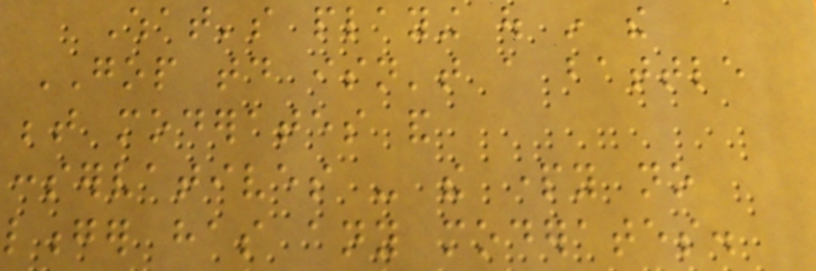What's playing out in the
GOP today isn't a battle
between moderates and
conservatives - the party no
longer has any moderates.
